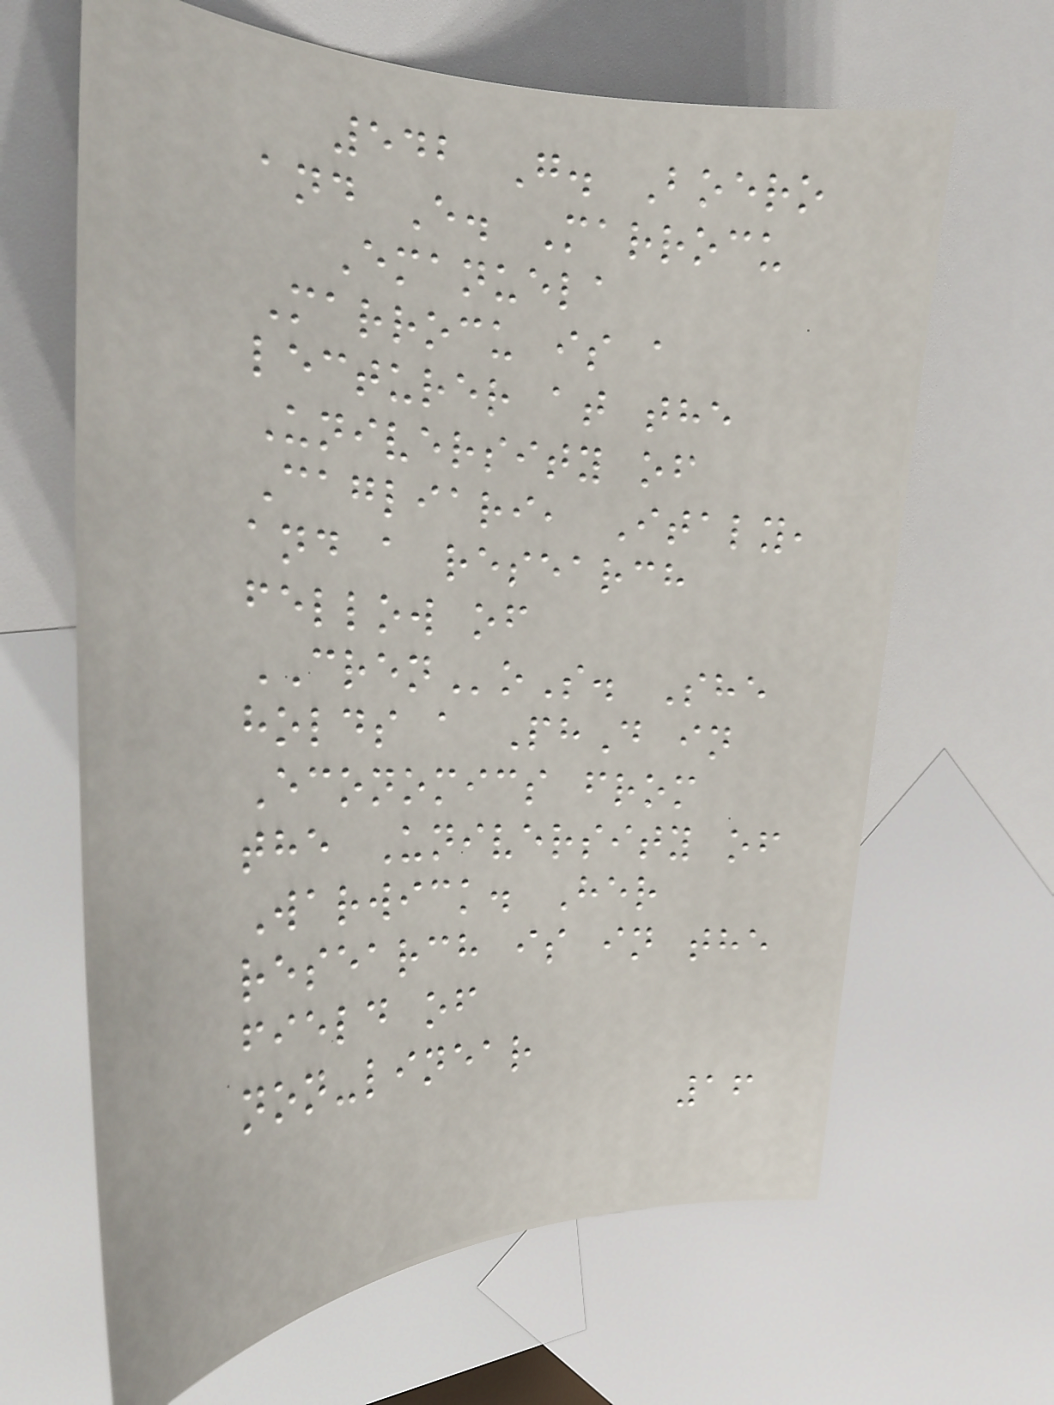542 G. Boero
and E. Marrocu
Emanuela
Marrocu is a
lecturer at the
University of
Cagliari, Italy,
and a research
fellow of
CRENoS. She
holds a PhD in
Economics from
the University of
Warwick. Her
research is in the
field of
non-linear
16
